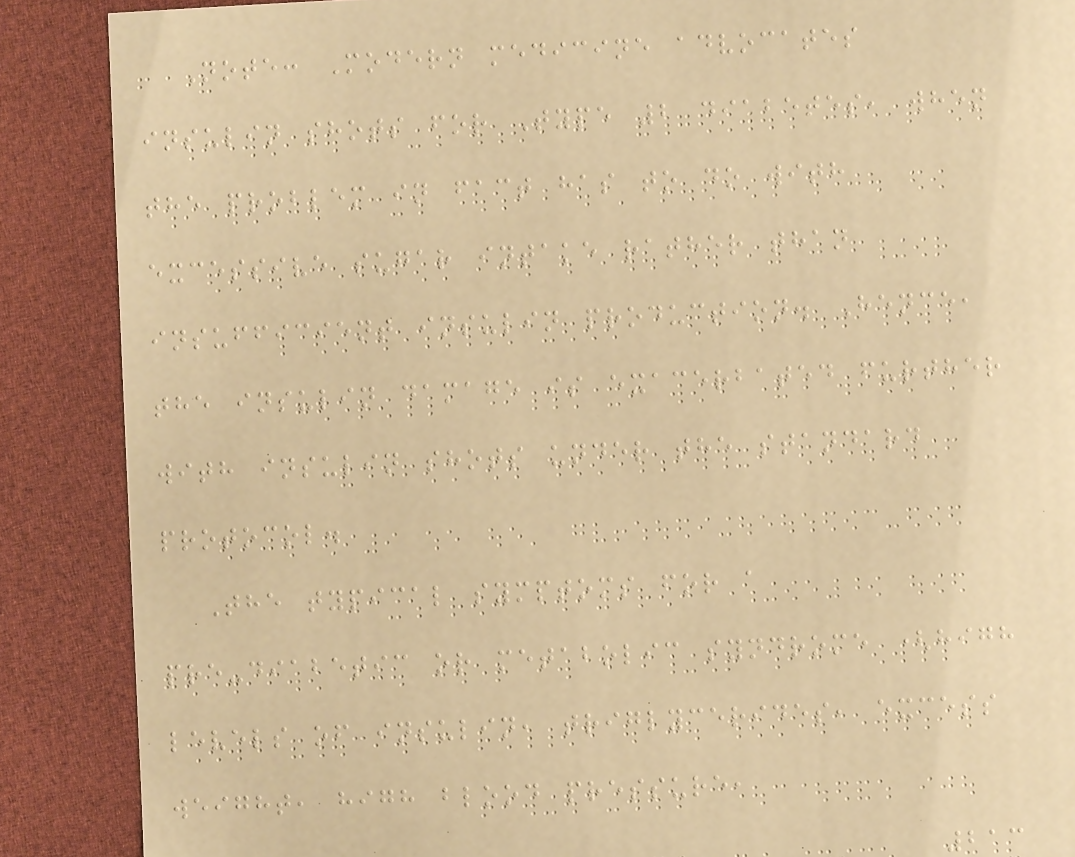Note: Modern medicine advocates
insulin shots for Type 2 diabetes, when
the problem in fact has to do with
excessive sugar intake rather than
insufficient insulin production. Hence,
the insulin damage is exacerbated further
with insulin shots under the standard
protocol.
The typical symptoms for a
pre-diabetic or metabolic syndrome (high
levels of insulin, triglycerides, excess
weight, high blood pressure,
213
